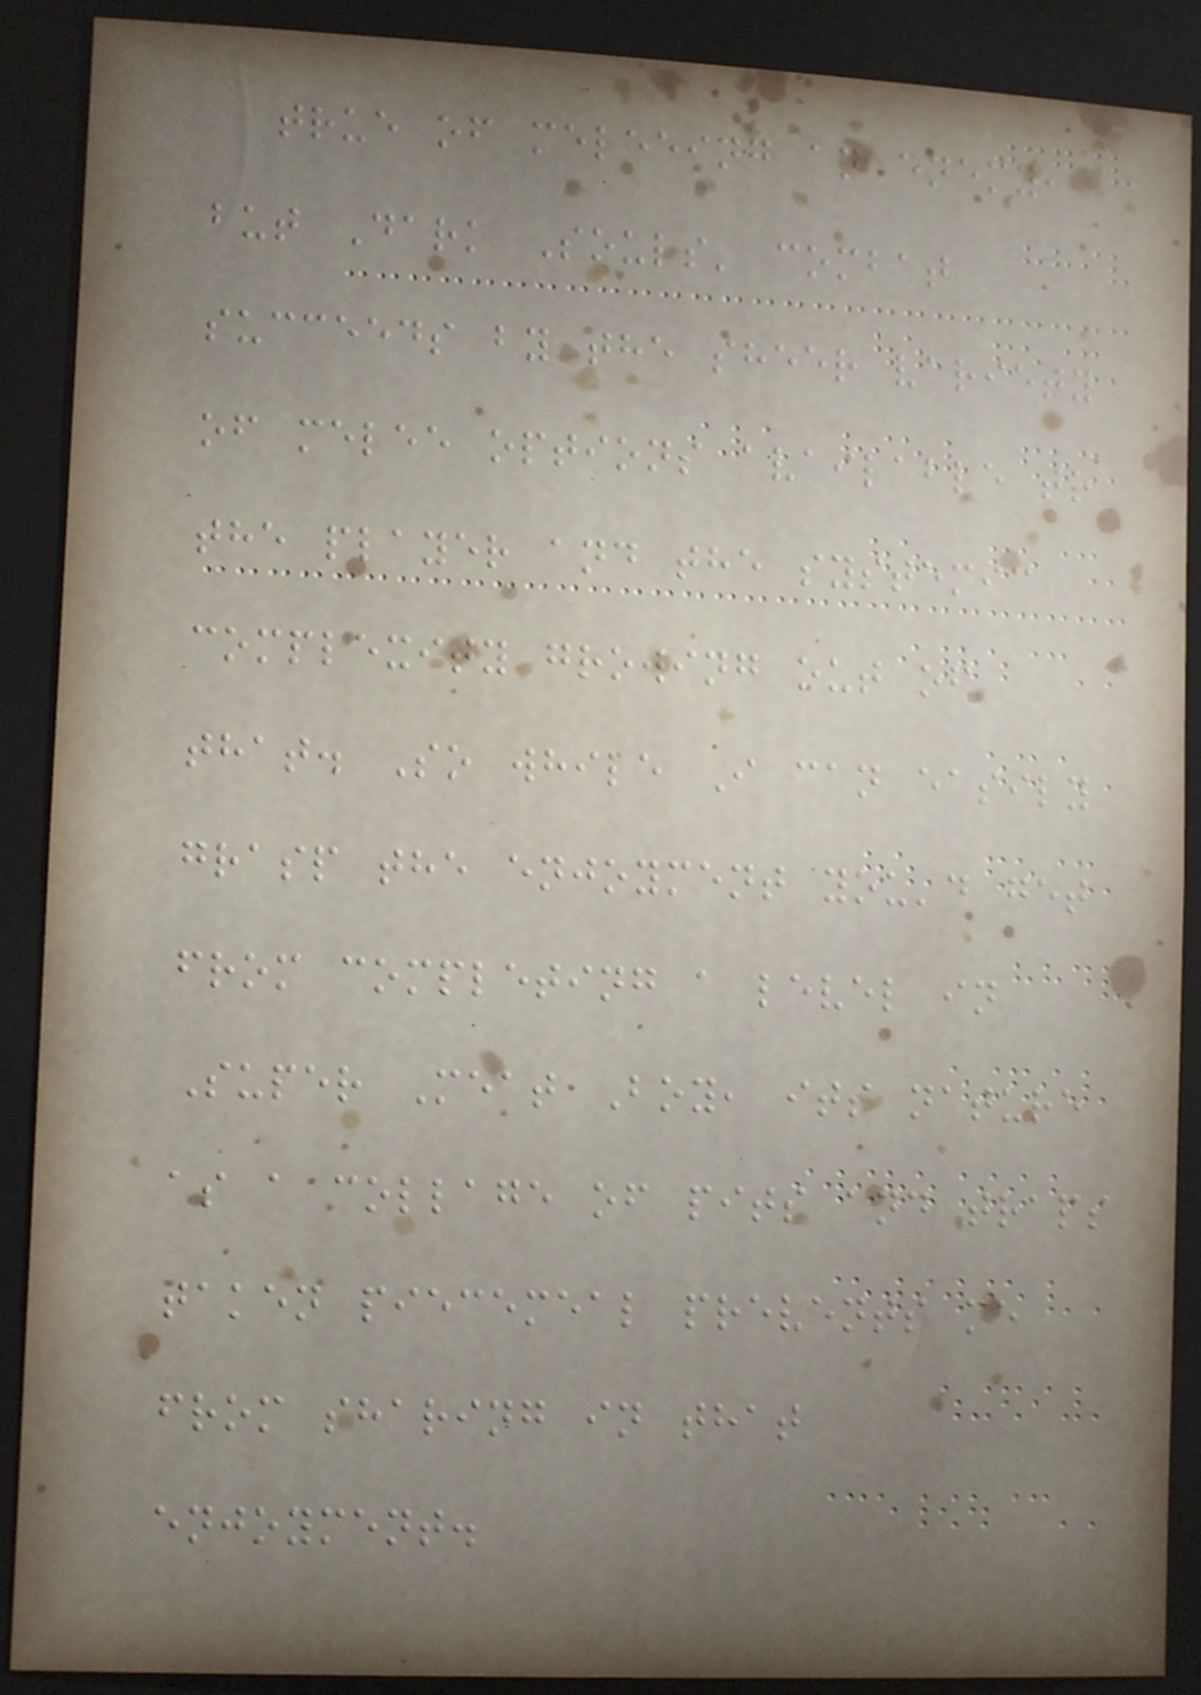true of meleeing an enemy,
but Dark Souls' combat
succeeds by the sheer variety
of melee options available to
the player and the systemic
complexity growing out of
that. So while I can easily
grasp the enjoyment you'd get
from completing a level in
Super Meat Boy, its nature
as a collage of pits and traps
taken piecemeal prevents me
from sharing in that
enjoyment.
